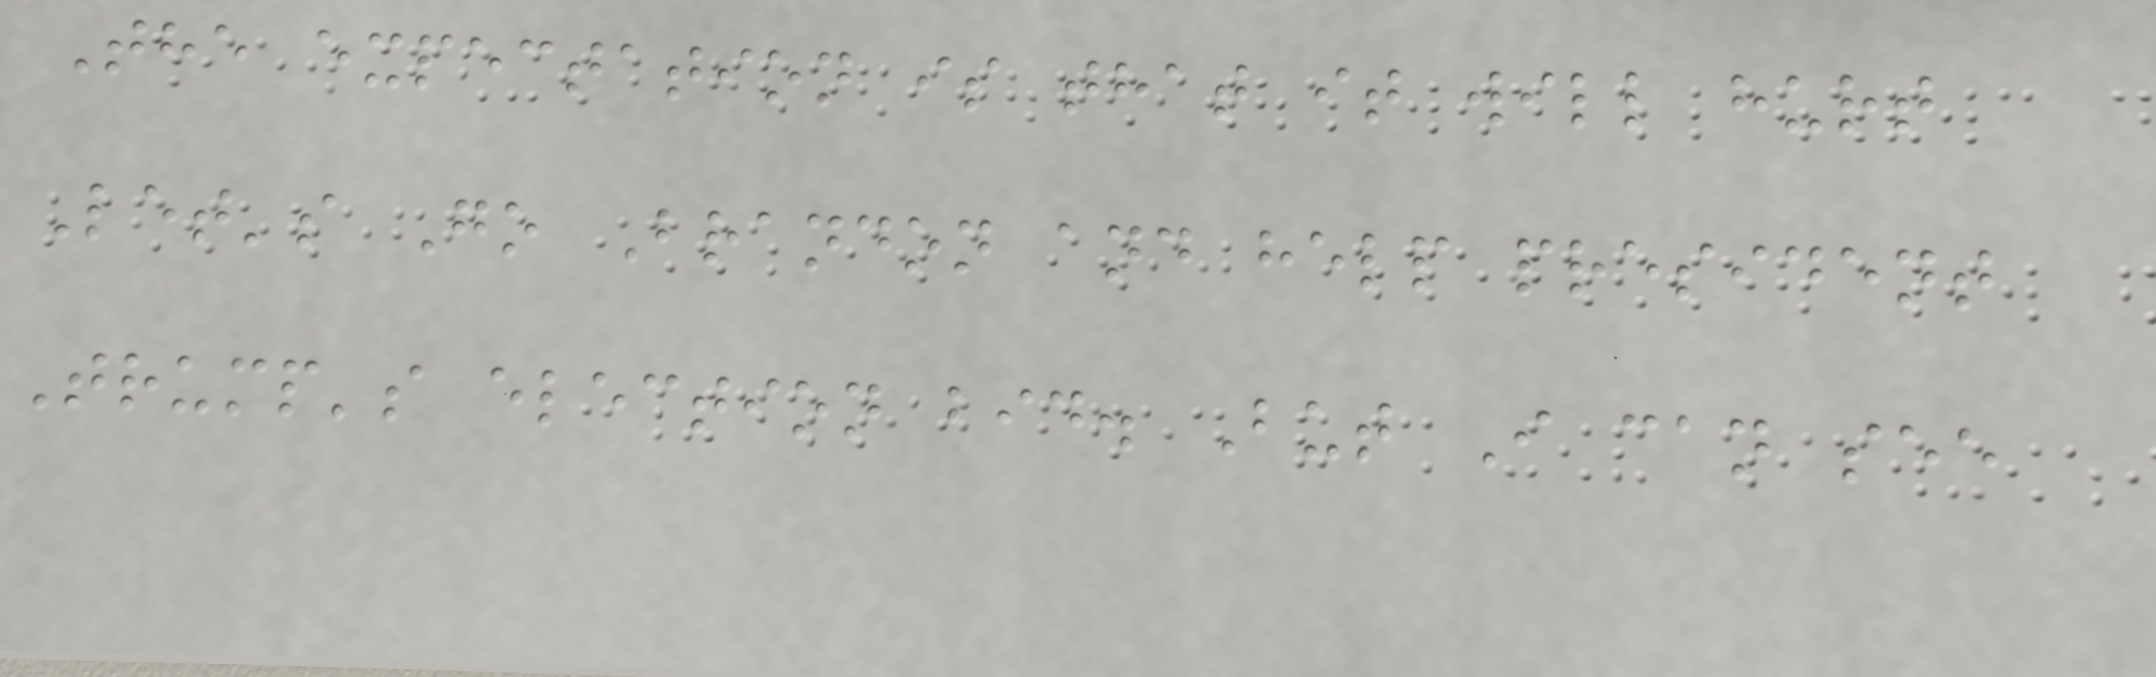The expectation is that it will hurt
Let's Go Brandon and help president
Trump's election bid. But I can see
